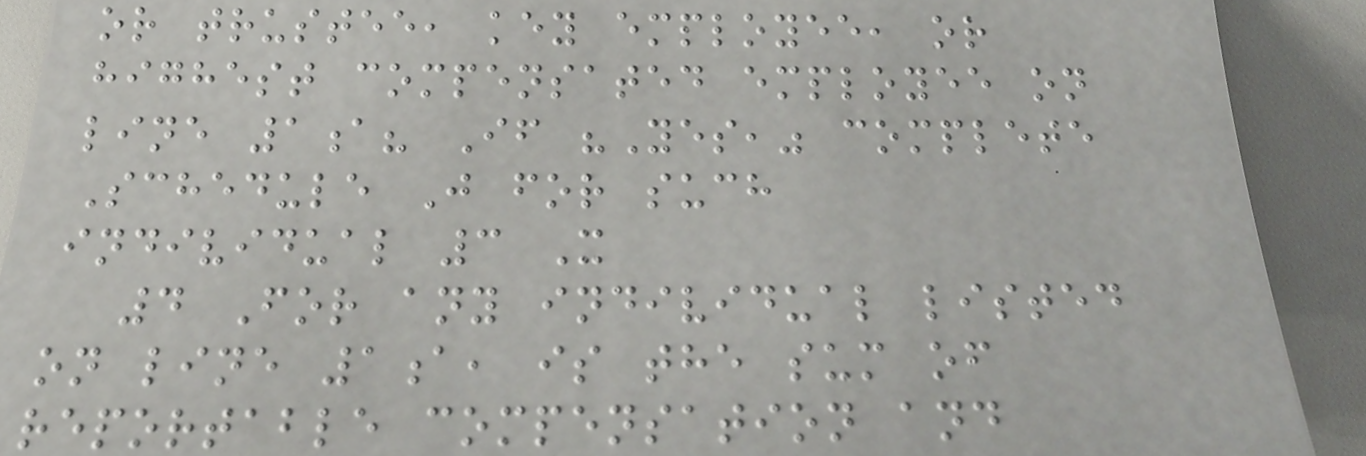or trustee, key employee, or
highest compensated employee on
line 1a? If "Yes," complete
Schedule J for such
individual 3 X
4 For any individual listed
on line 1a, is the sum of
reportable compensation and
